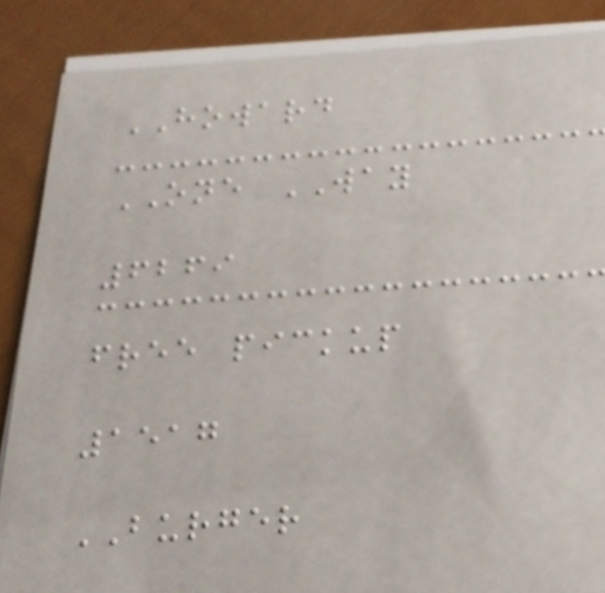HOWARD
ONE WAY
6269
free pickup
1517
BURGER
